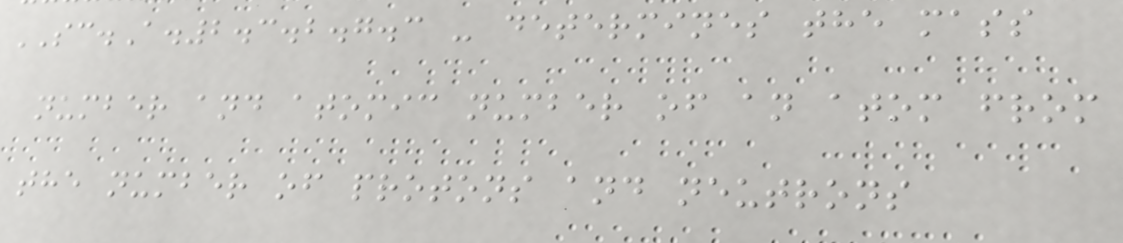SC.A.2.3.2.7.3 - determines the mass
number and atomic number of an atom from
the number of protons and neutrons
